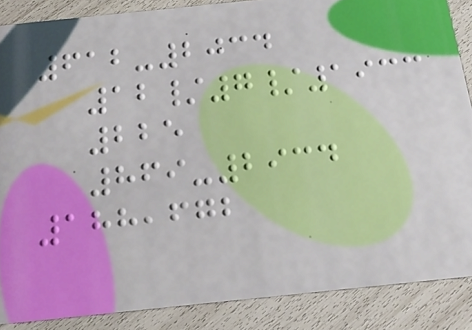612-2034
12/7/1933
225
869-2934
188,672
